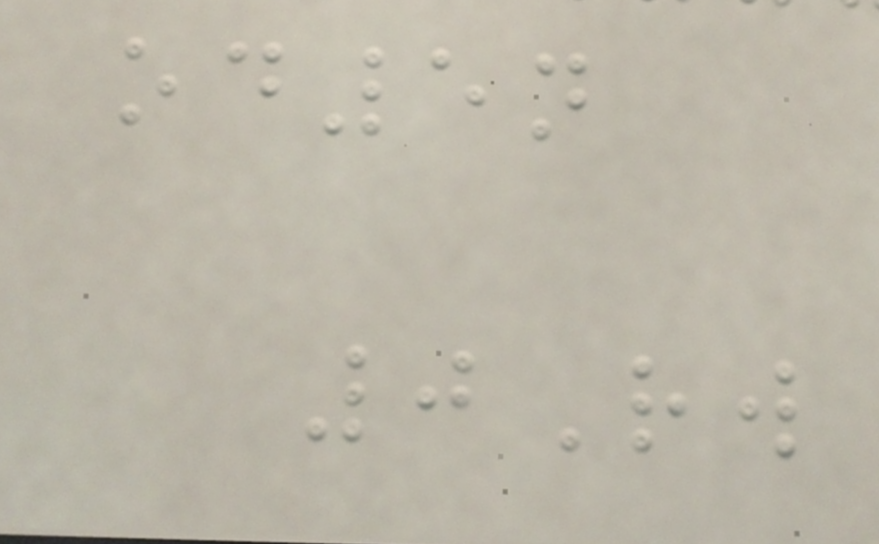od5n
0Rw
